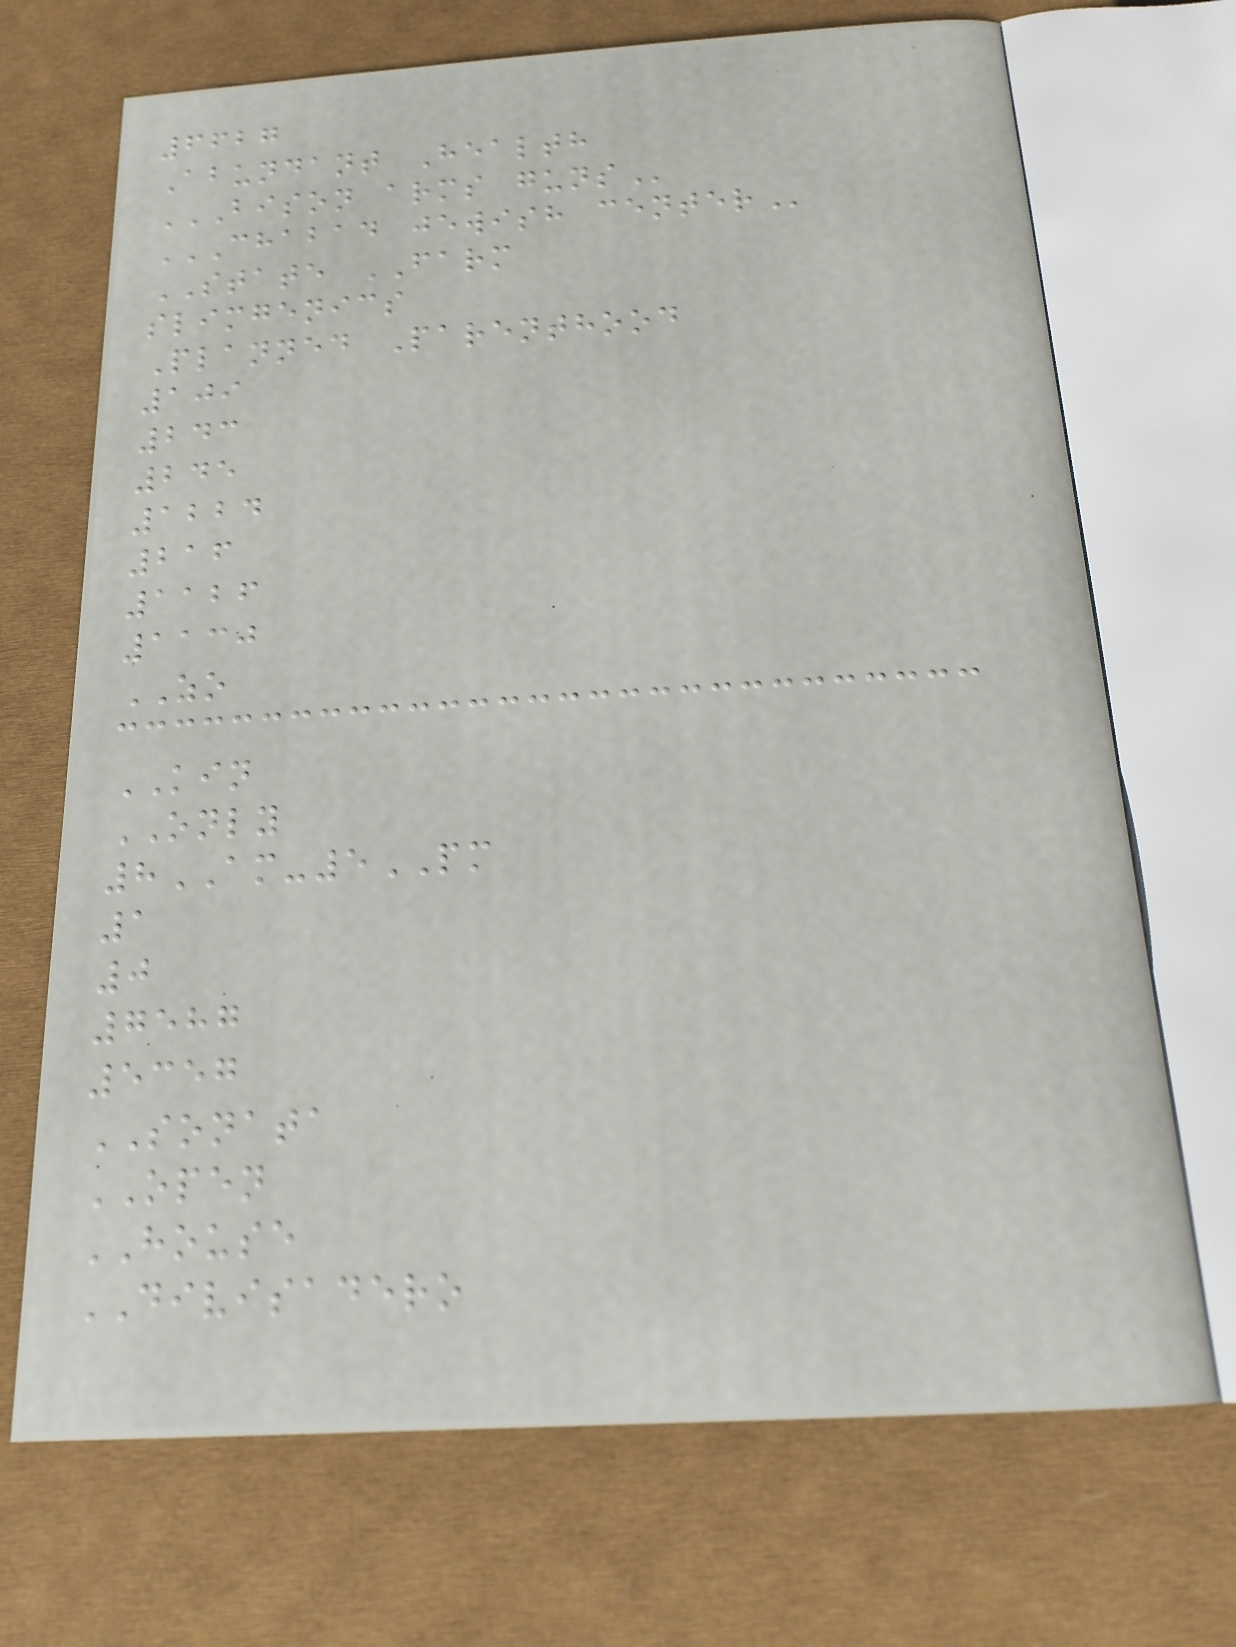6627
Abundant Health
BISON ARMS GUNS
CHABAD JEWISH CENTER
STATE FARM
slimgenics
Planned Parenthood
109
243
245
1224
216
1126
1130
ZO
KIN
ONLY
8AM-5PM
1
0
7587
5357
SONATA
OPEN
HOUSE
DIVISADERO
